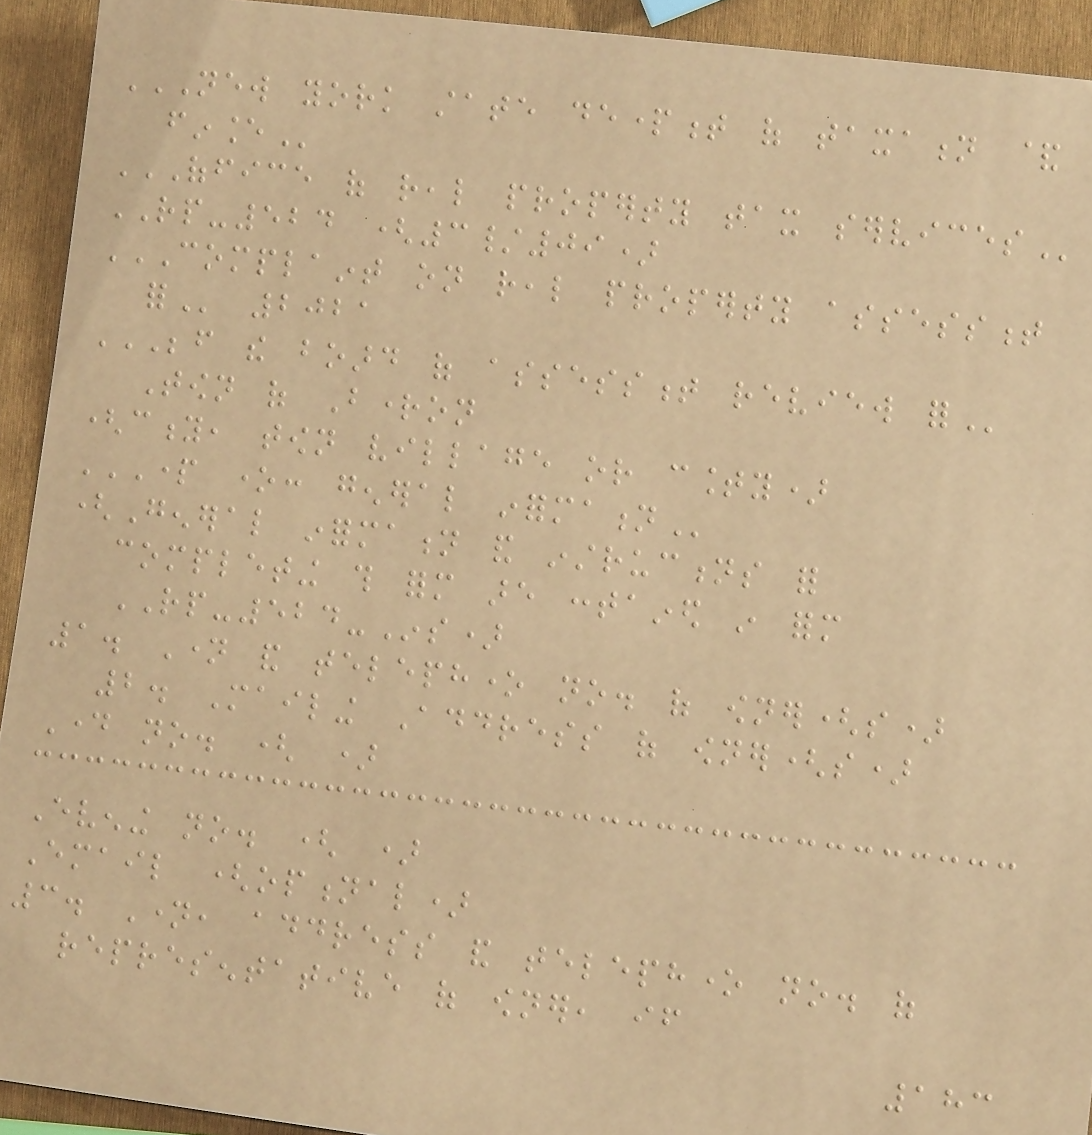NEW YORK STATE DEPARTMENT OF TAXATION &
FINANCE
OFFICE OF REAL PROPERTY TAX SERVICES
RP-524 (3/09)
COMPLAINT ON REAL PROPERTY ASSESSMENT
FOR 2021
BEFORE THE BOARD OF ASSESSMENT REVIEW FOR
Town of Brighton
(city, town village or county)
PART ONE: GENERAL INFORMATION
(General information and instructions for
completing this form are contained in form
RP-524-Ins)
1. Name and telephone no. of owner(s)
2. Mailing Address of owner(s)
Day no. ( )
Evening no. ( )
Email (optional)
3. Name, address and telephone no. of
representative of owner, if
183
